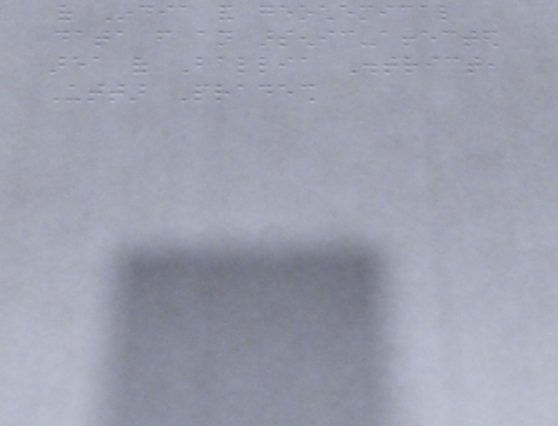of India and geochemical
data from an arsenic-affected
area of Ballia District,
Uttar Pradesh
